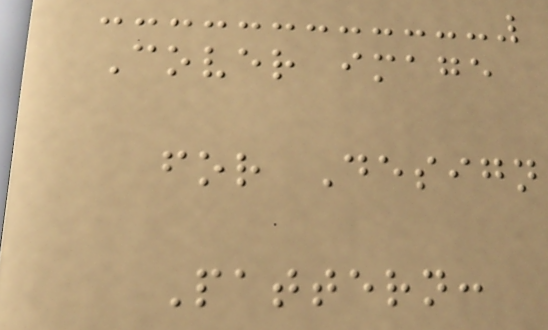Cover image
for Design
Pattern:
